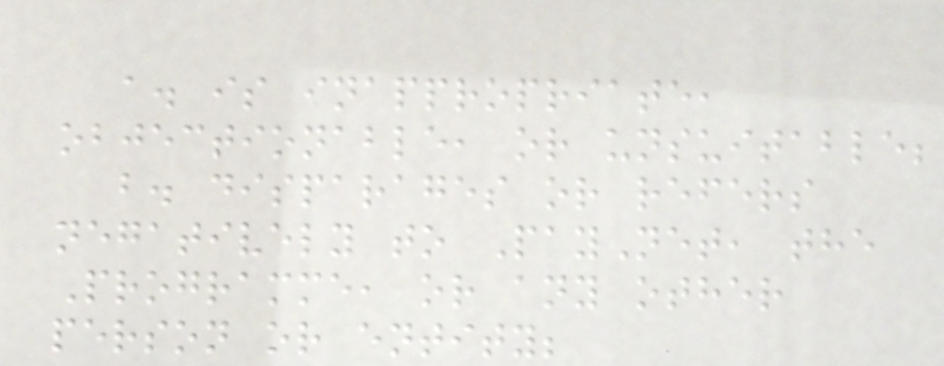a. is inappropriate,
objectionable, or unsuitable;
b. disparages or refers
negatively to PayNet, the
Programme, or any other
person or entity;
